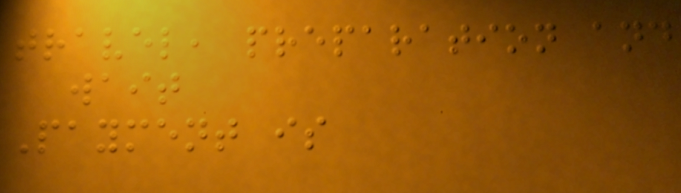travel, preparation and
wait
Payment is
